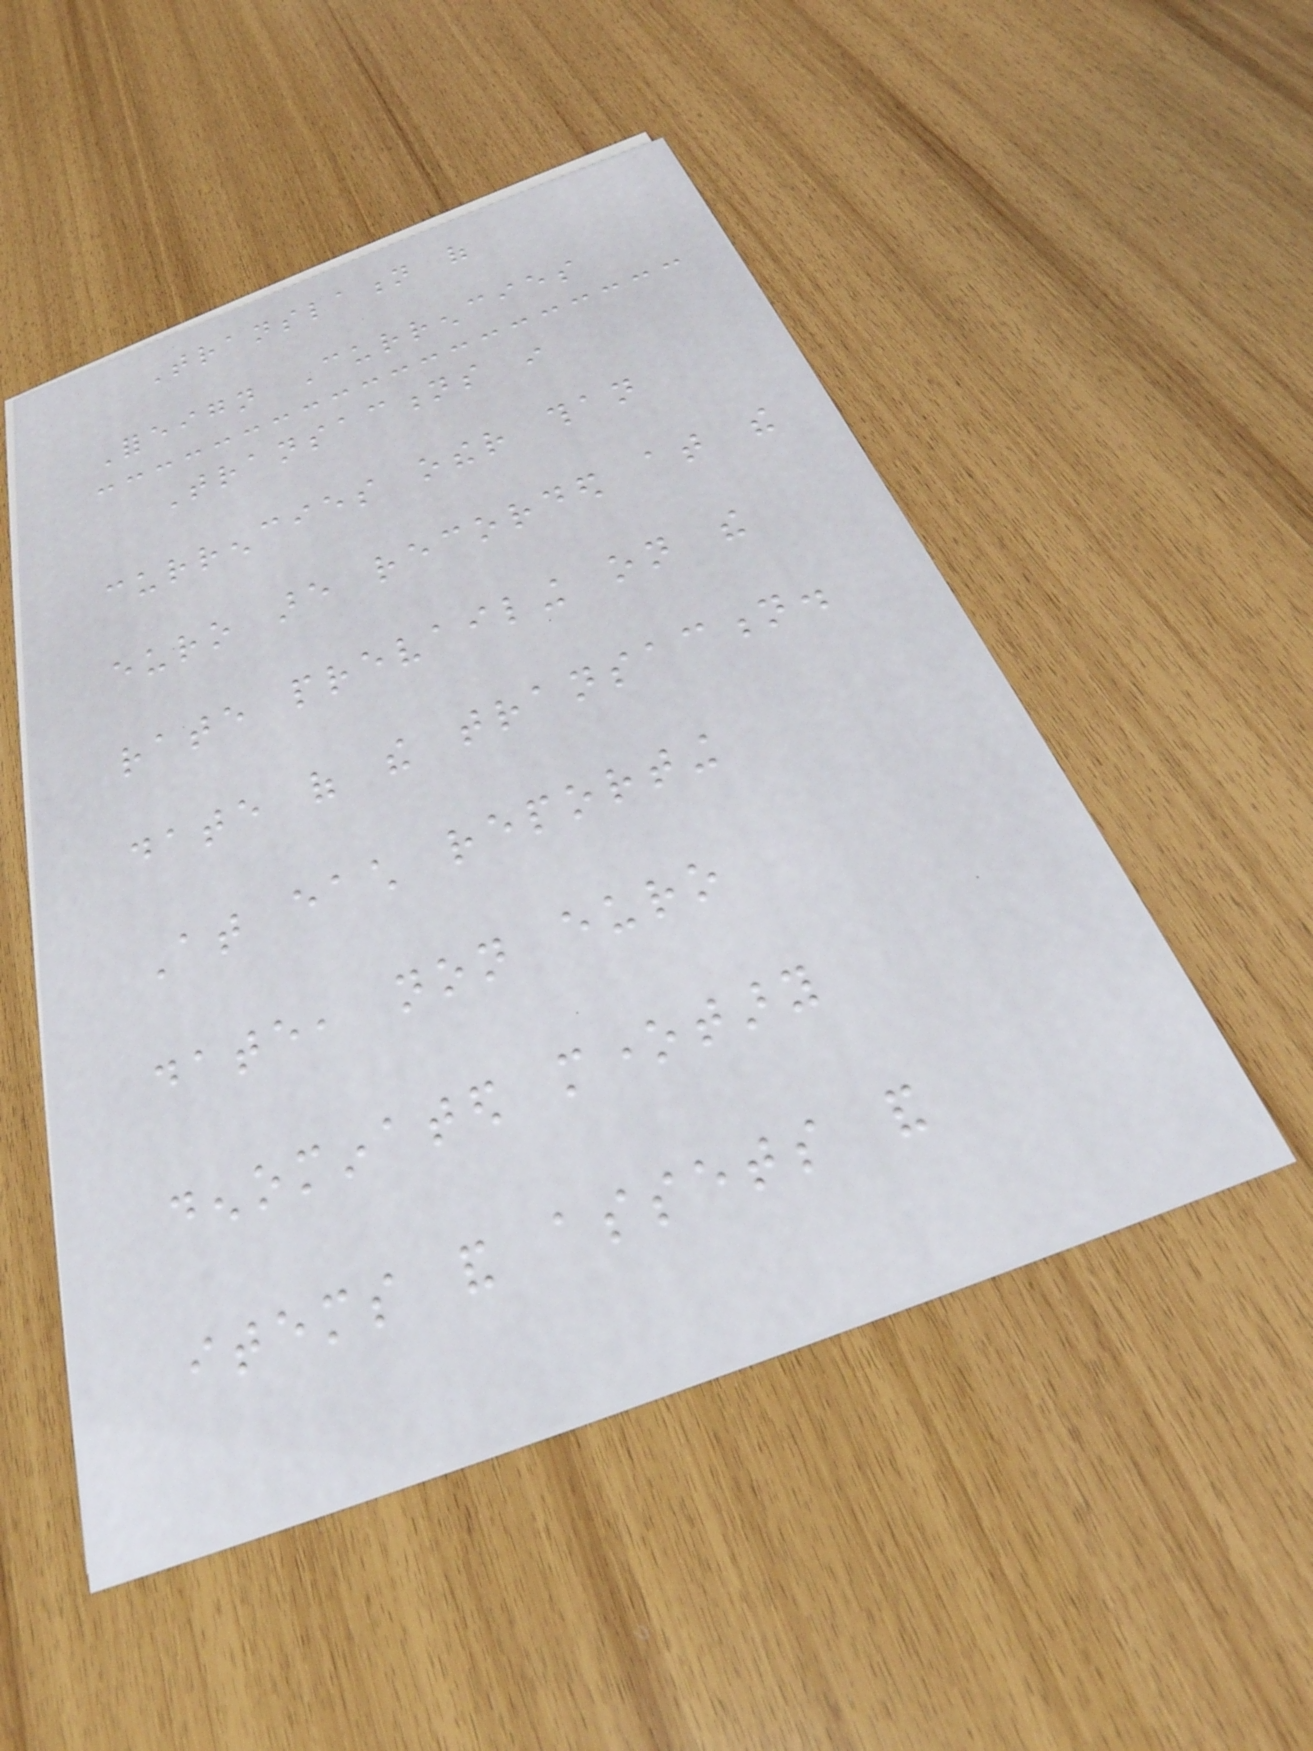Translation of
Foreign Currencies
Transactions in
currencies other than
euro are recorded at the
rate prevailing on the
date of the transaction.
At each reporting
date, non euro
denominated monetary
items and assets and
